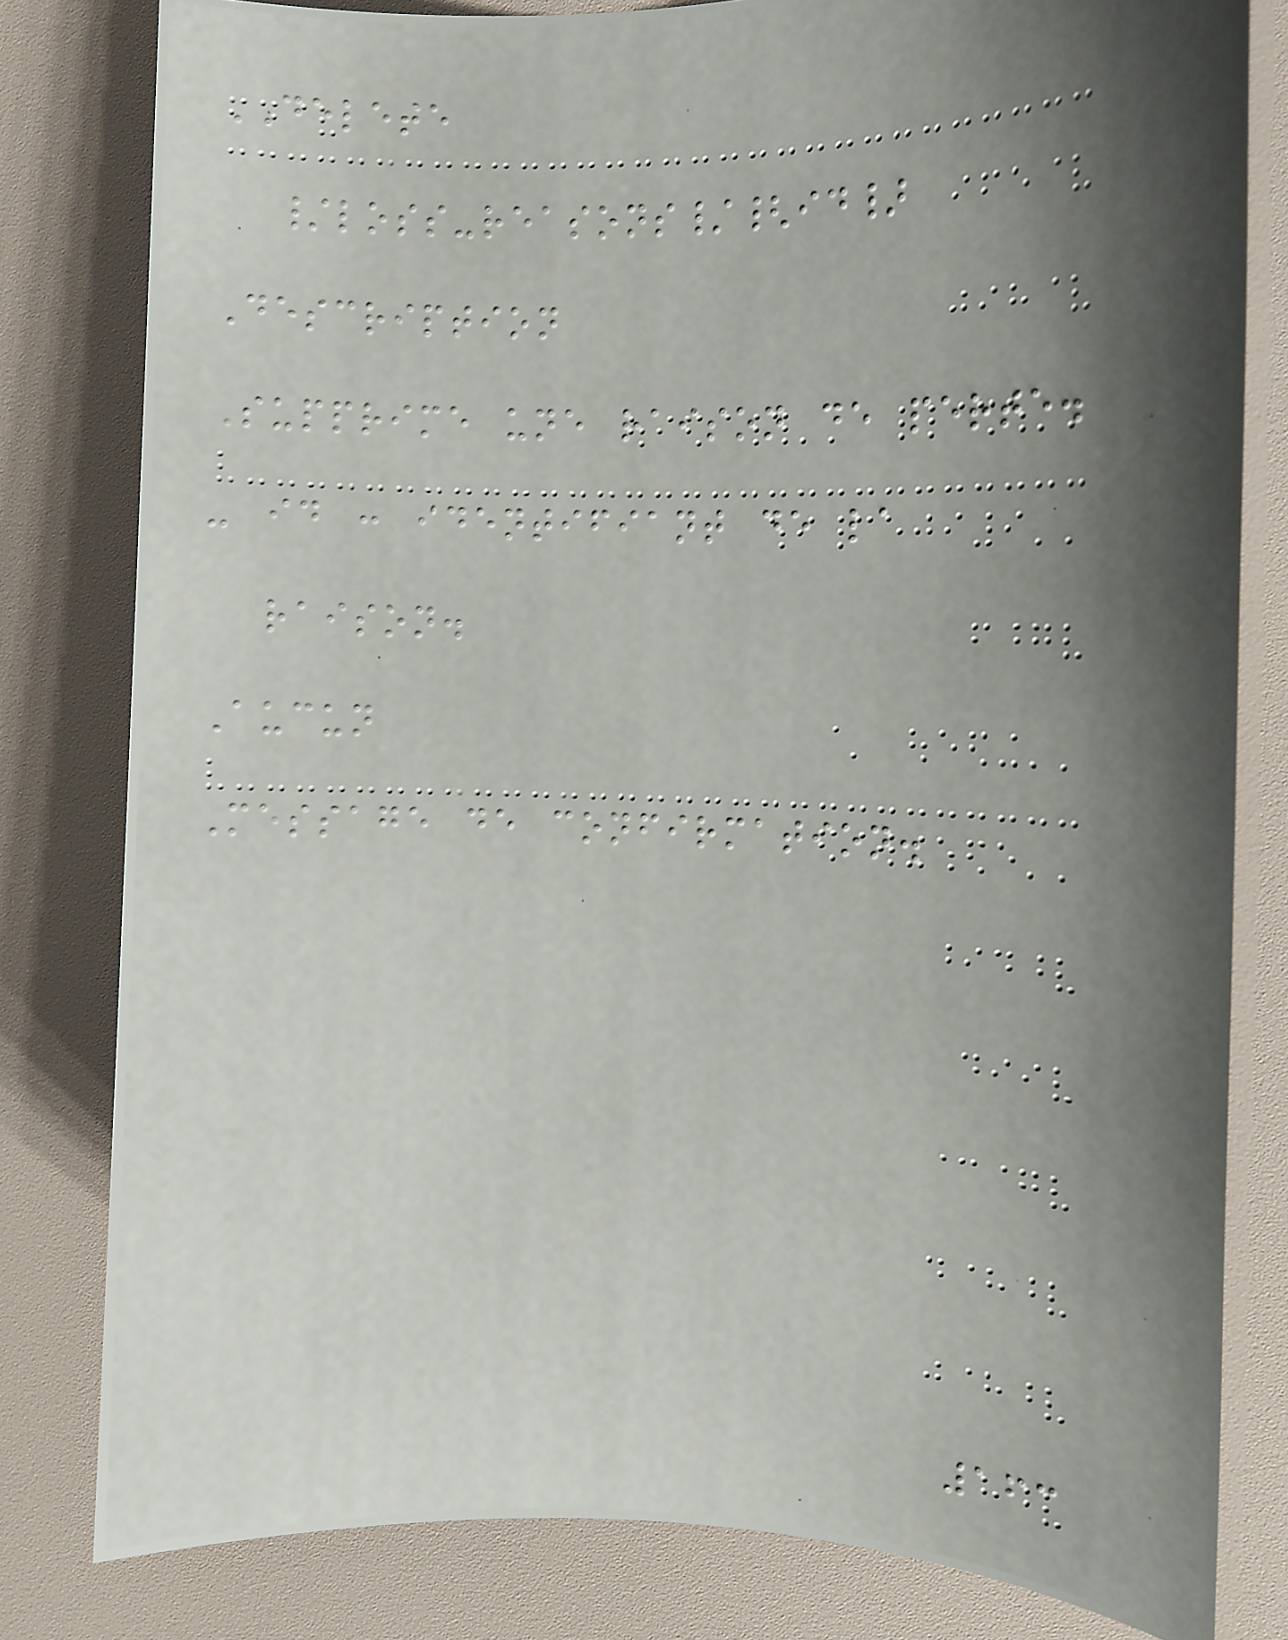DELETE
/loss-reasons/{id}
Description
Supprime une raison de perte.
- id : identifiant de la
raison.
Aucun
Message de confirmation.
163
